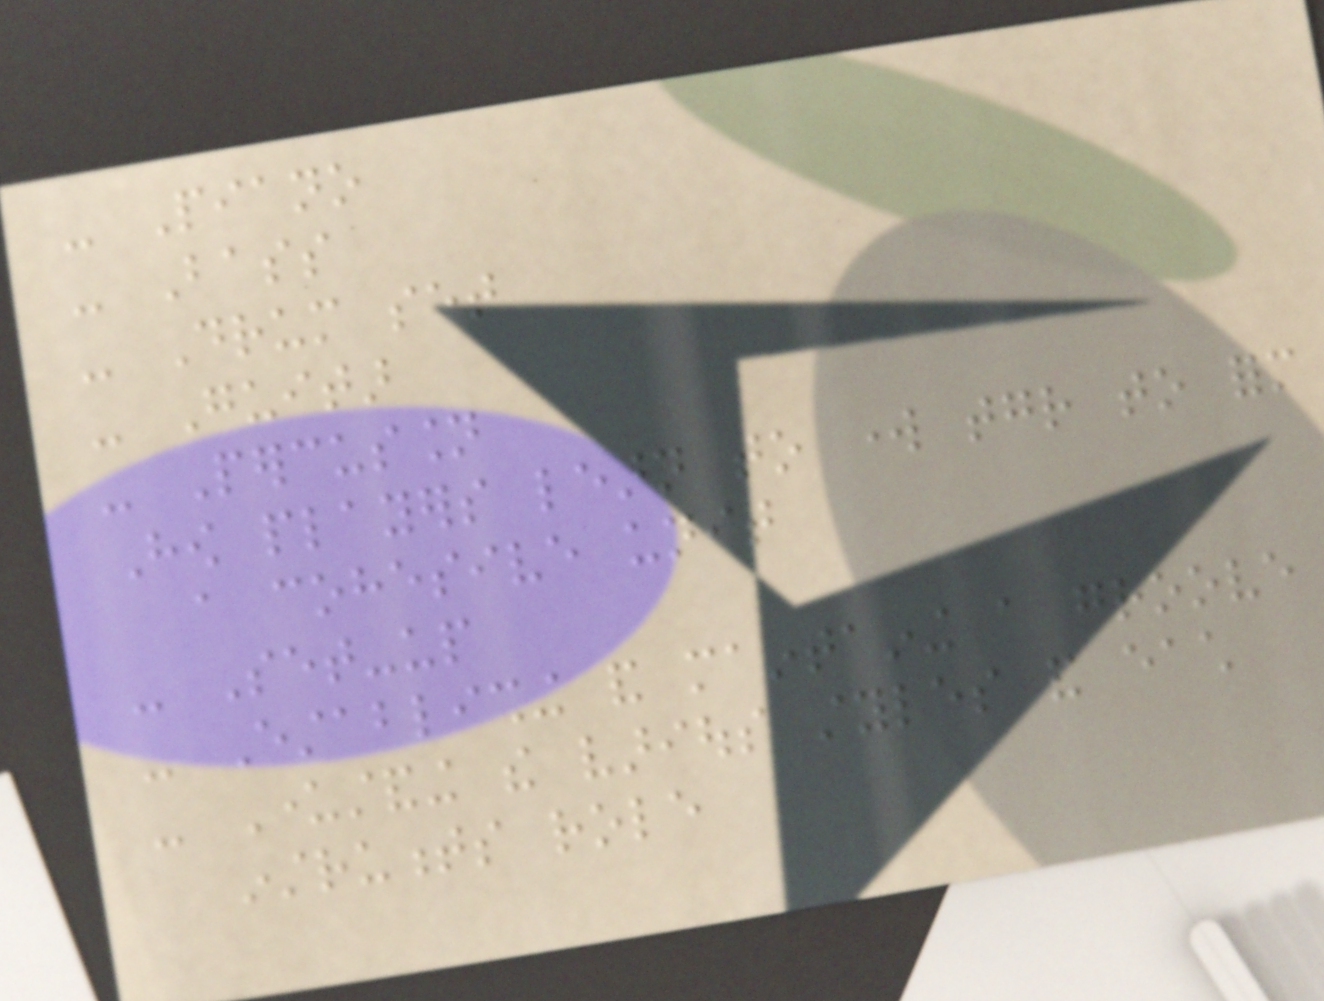- Piano
- Bass
- Drum set
- Guitar
- Percussion
How players learn to work together to form
a cohesive unit
- Set-up
- Establishing and maintaining a groove
- Understanding the various styles and each
instruments role
